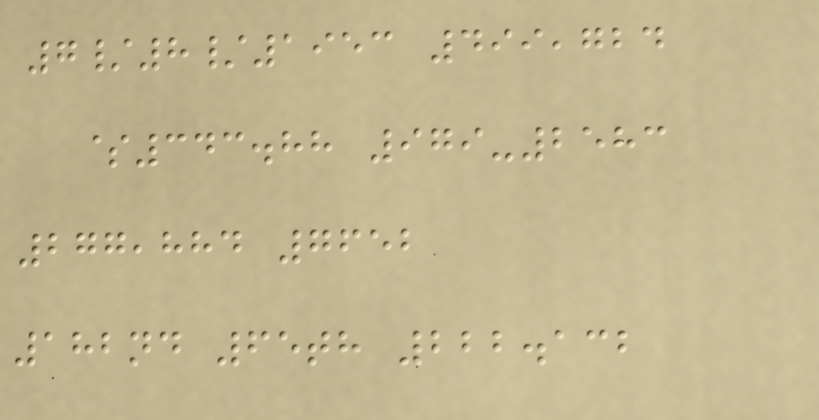7/8/1953 499,724
$343.88 979-2583
277,884 7652
182nd 65th 222.132
